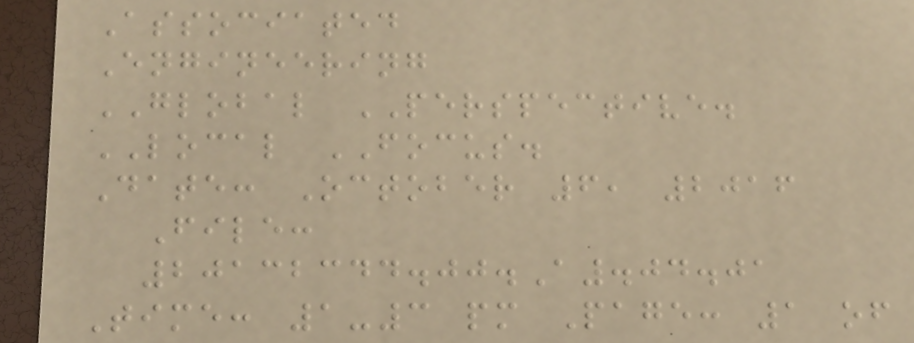Associated
Engineering
GLOBAL PERSPECTIVE.
LOCAL FOCUS.
Date: October 6, 2016
File:
20132344.00.A.04.01
Time: 1-3 pm Page: 1 of
